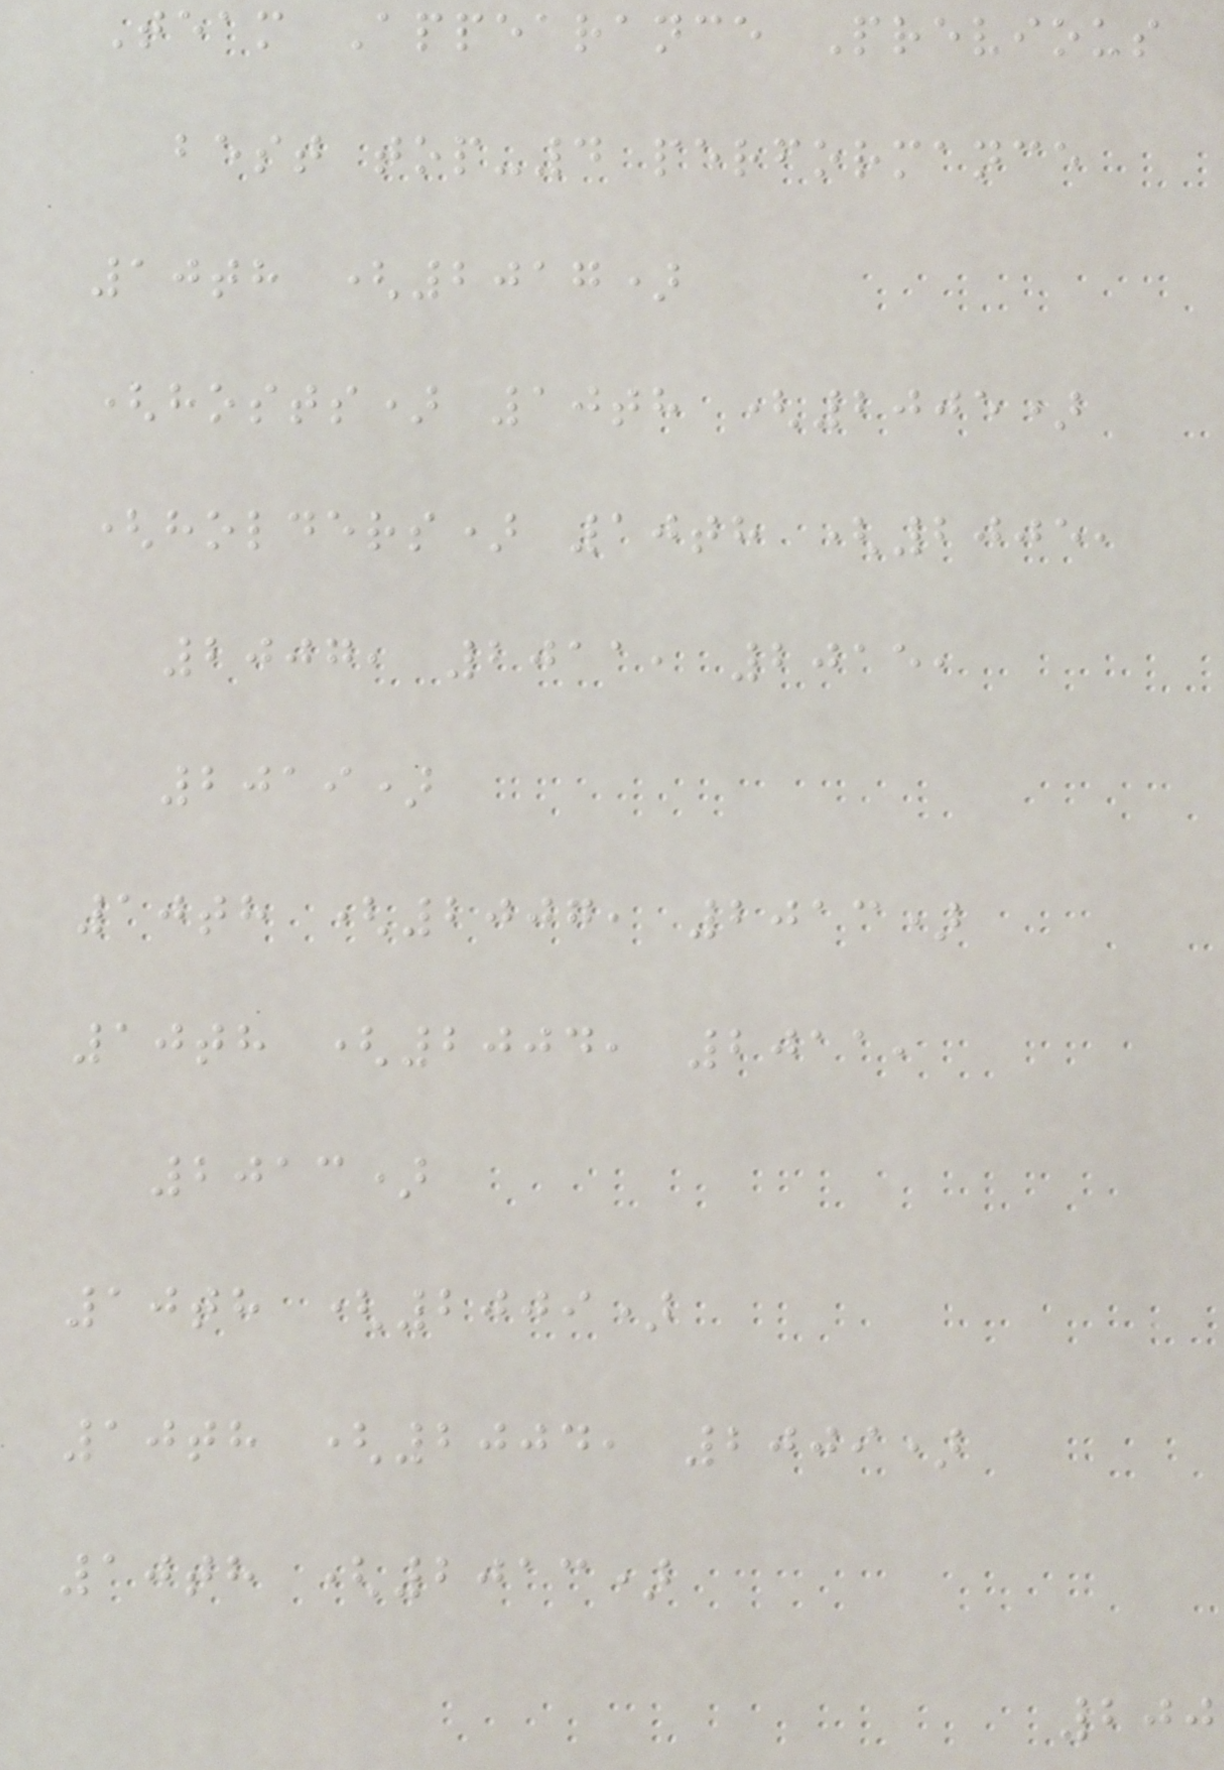Team Appearance Previous
best top-4 performance
10th (2017)
(hosts) 10th (2005)
(holders) 10th (2005,
2007, 2011, 2015,
2019)
10th (2007, 2013)
10th (2004, 2011,
2013)
10th (2009)
10th (2004, 2009)
10th (2013)
200
